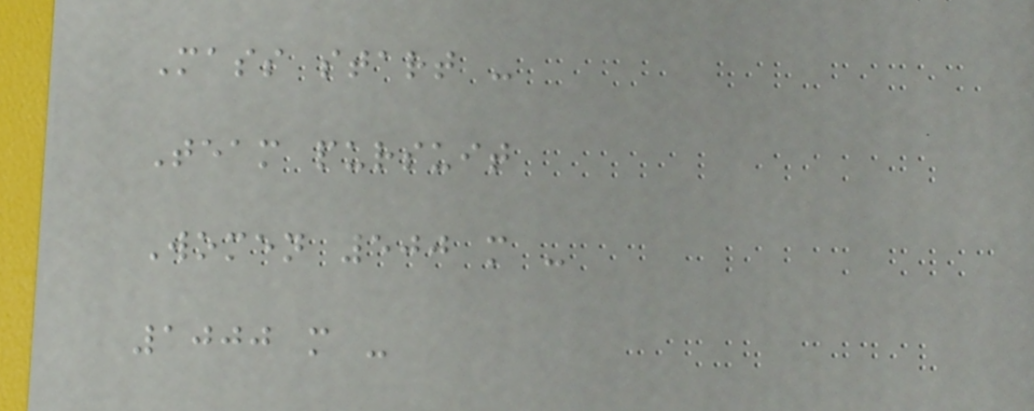Mass start -
Team pursuit
Women 500 m -
1000 m -
